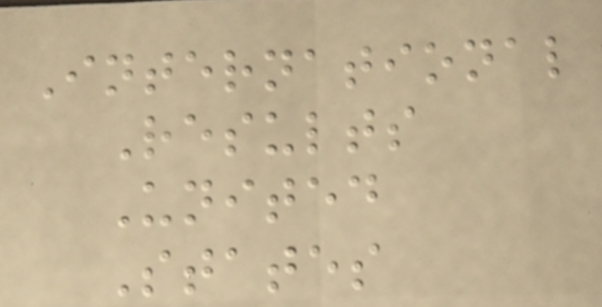International
Results
United
States
